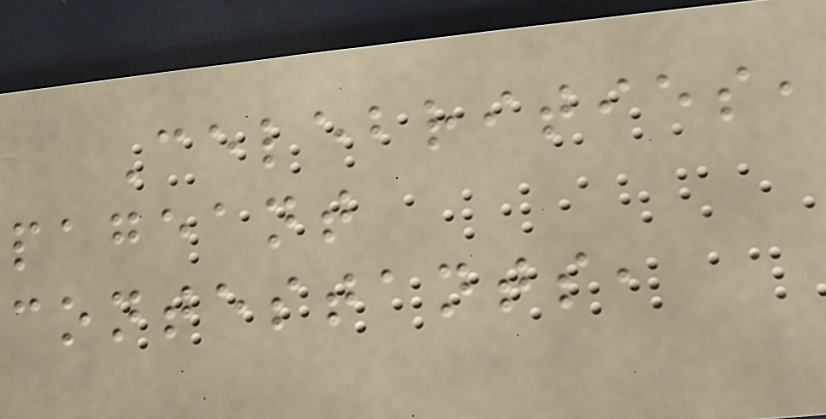Celebrities,
pageant
contestants,
